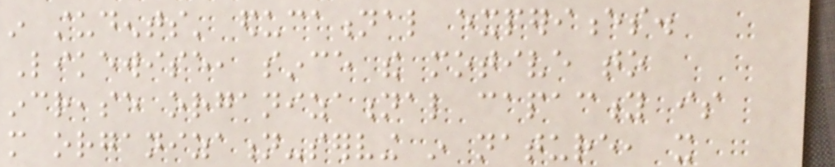in students' educational experiences.
Likewise, since the motive to
increase organizational capacity is
more organization-serving in nature, it
